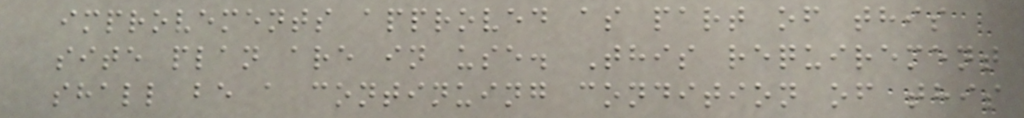improvements approved as part of this
site plan are in use. This requirement
shall be a continuing condition of this
